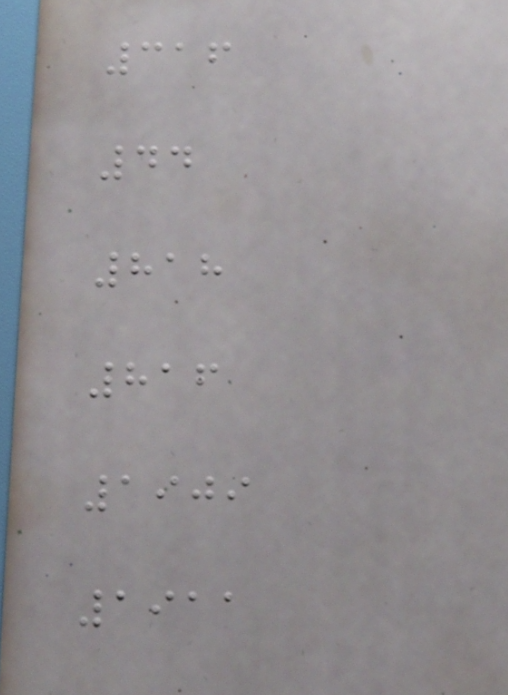316
44
818
816
1909
1911
